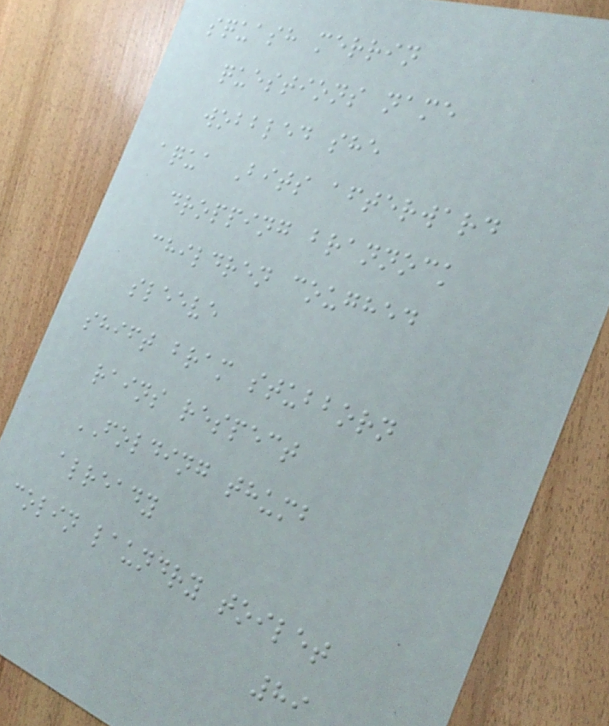squash merrin
questions name
wobbled she
aqua Bits afterward
dropping brannock
children coughed
sleeve
shift bram stubborn
rains respect
FOLDING thumb
already
colin laundry toilet
89
